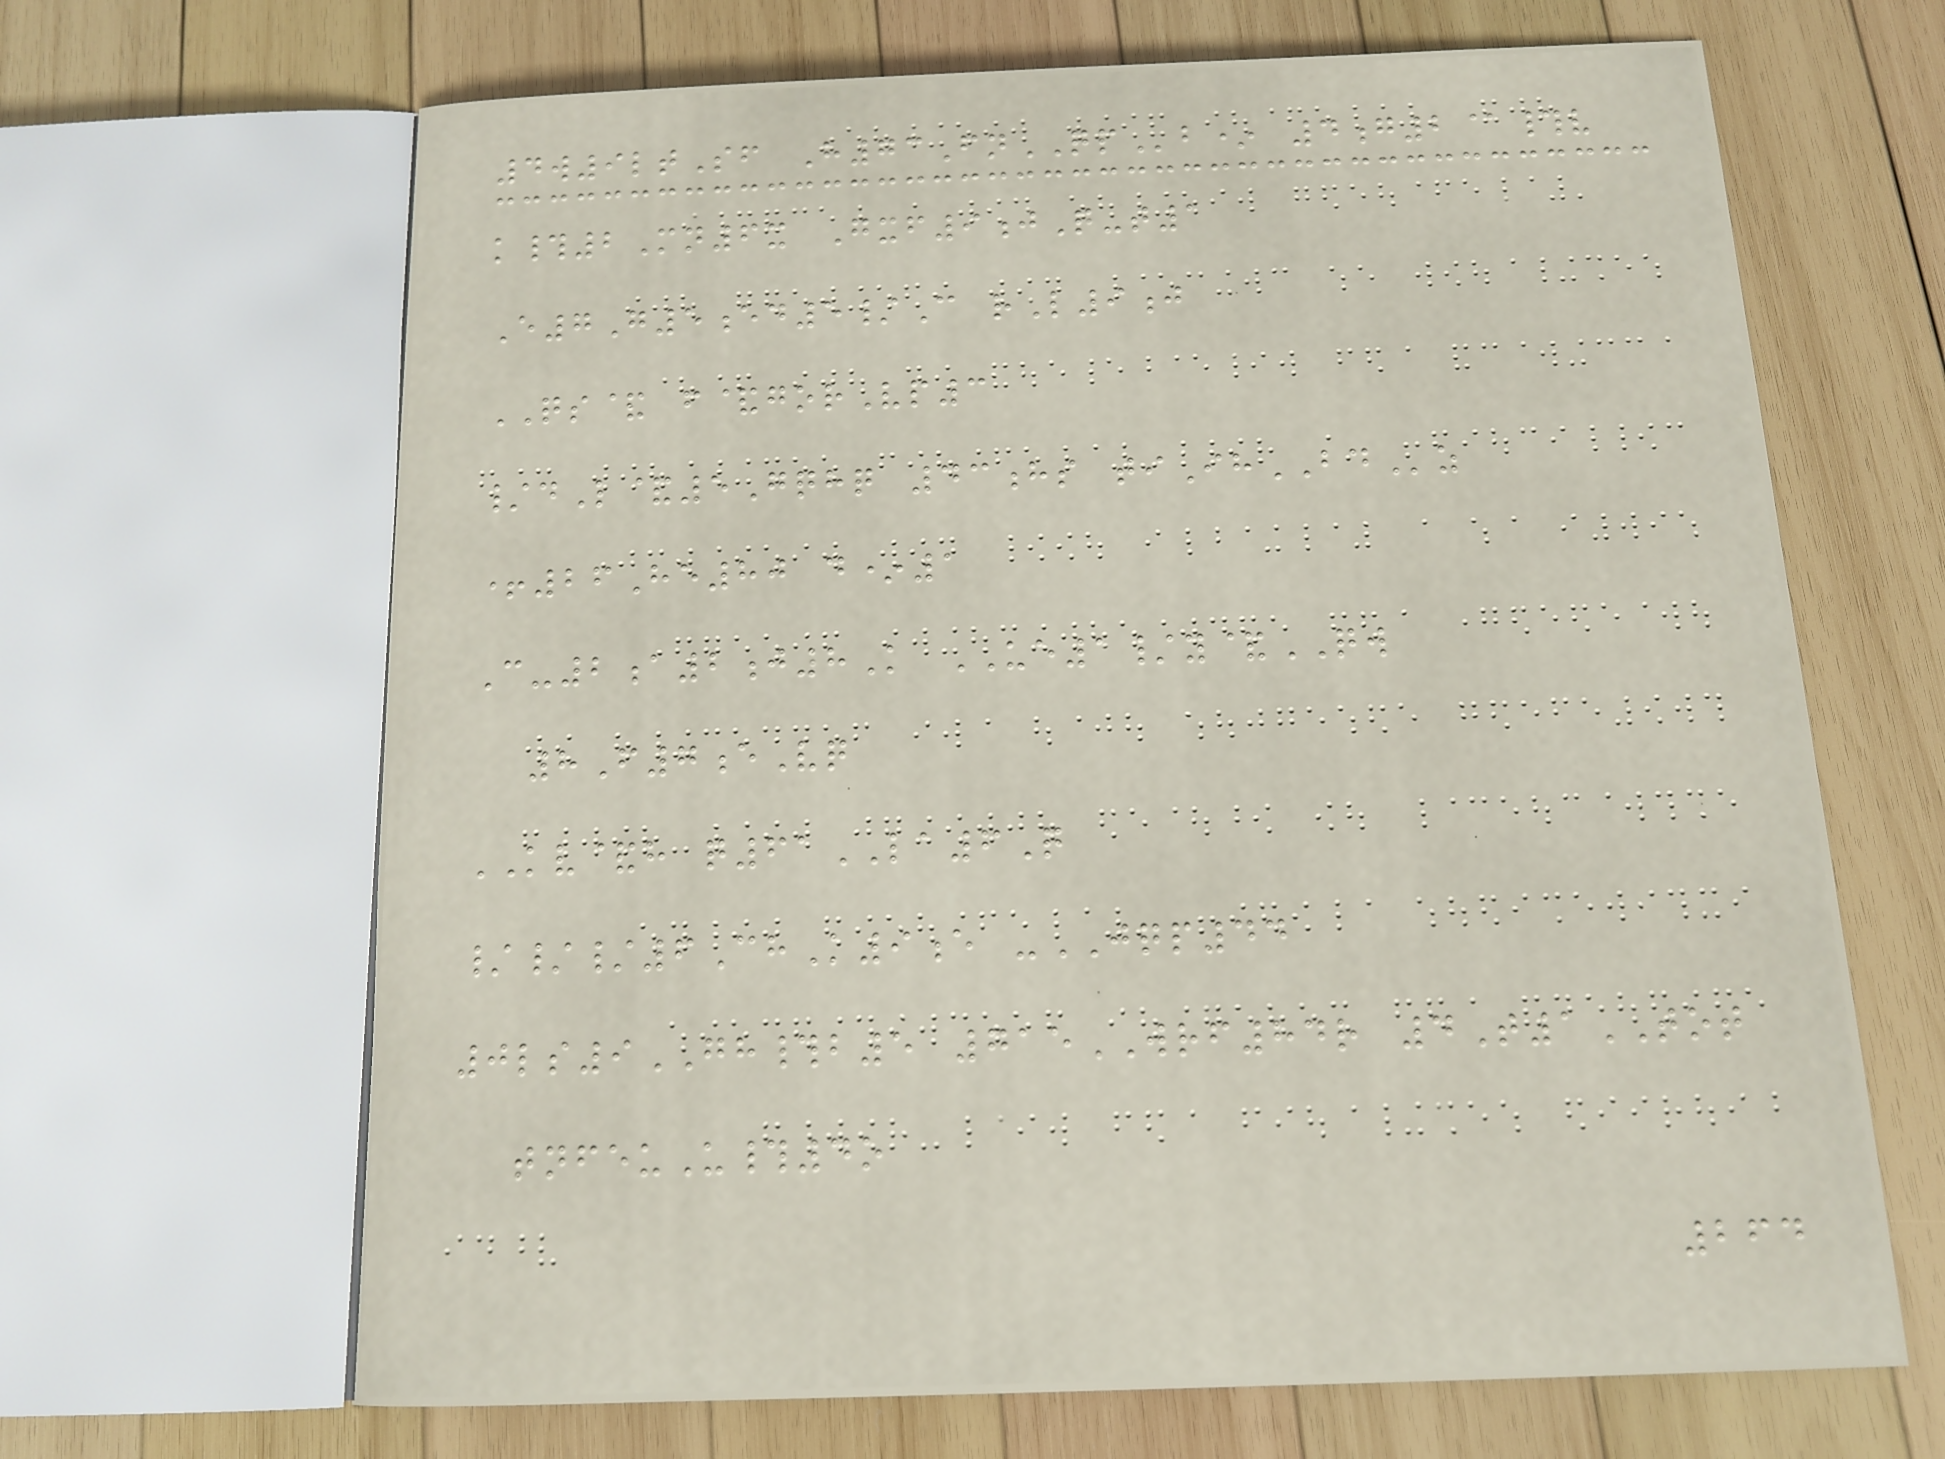4w9ltSf H73FnQPb* 4g2@#v
k#2Mn6x Gxf9jQ-t1
E7G5ed5/C rL9j
QS& f&gorVp3
/dL&5Gqhq 43hs tiIhBDz
+26He80 d*1
C-2a2j8K UE1/y&QW
8F7eVq
KV&h q61LA6Q
///6ChK9e -JQP44
0ls9GH#b5 715WRF84r 4T1TOT
tnfeuU#4o
264
